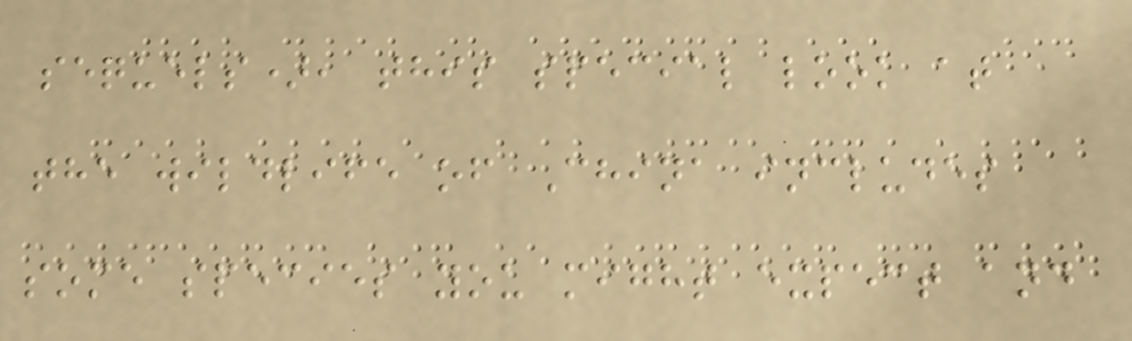sequels), this special look at
the wildlife of China includes
some species you might expect and
